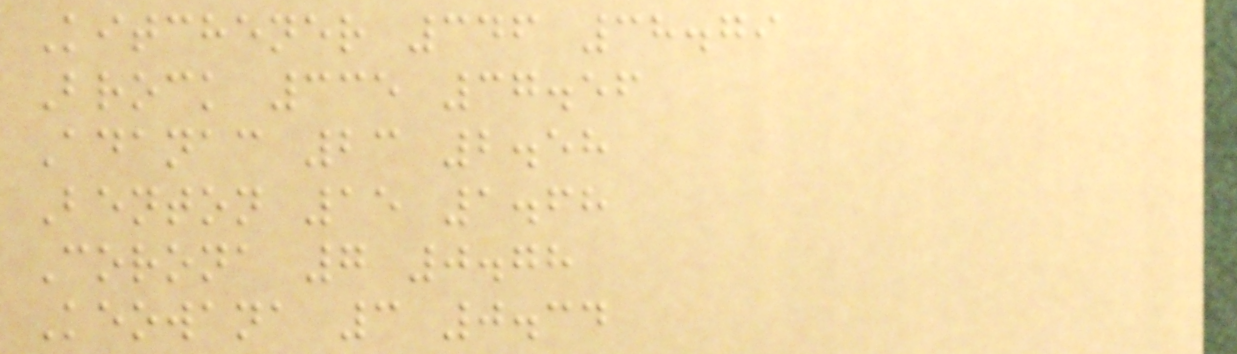Kitchener 346 38.79
Brock 335 37.56
Adanac 23 2.58
Benton 15 1.68
Corona 7 0.78
Keowana 3 0.34
